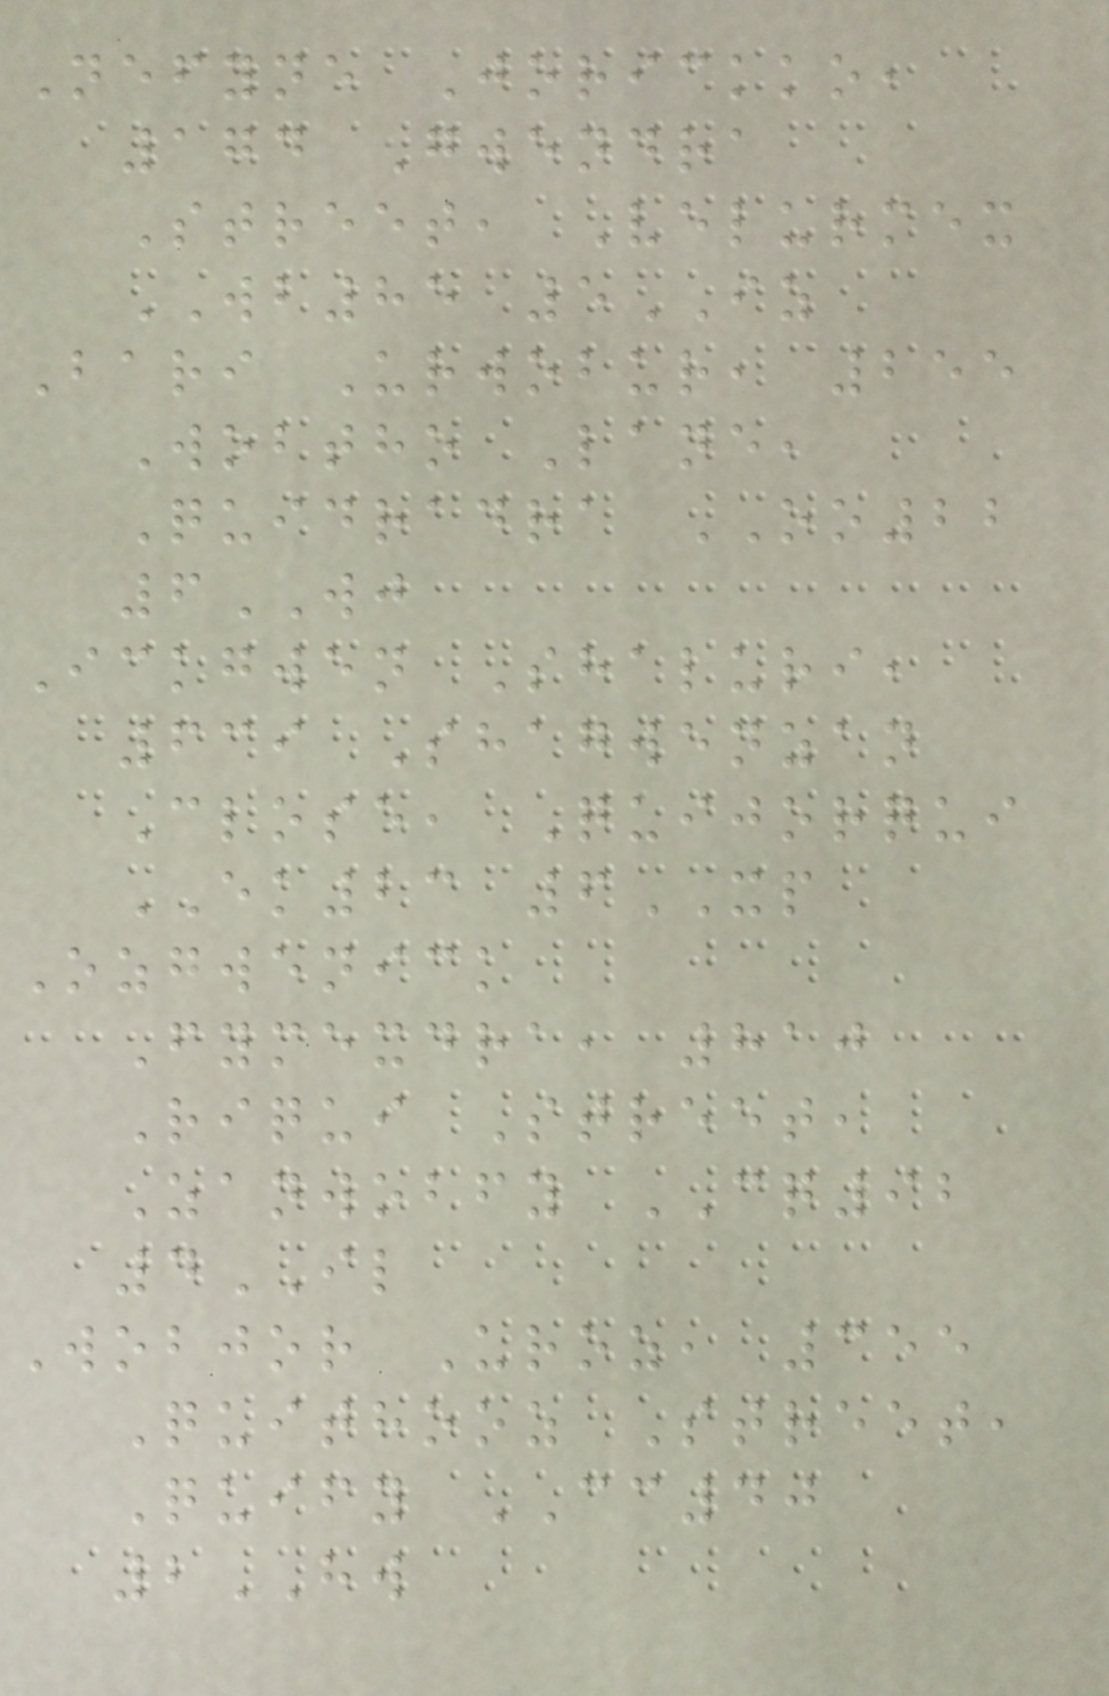Nefyne Jorickko,
174 Gwendra
Street, Velurmex
WB85 5IZ
Bari Urwobur, 255
Wobtho Lane,
Quidradra OO22
6WJ
Ickgwen Shaluri,
639 Shagwenzan
Close, Quijorqui
EK23 6XP
Ozgwenick
Fymexdra, 810
Riqui Street,
Zanwobfy CQ92
4IL
Wobjor Uroz, 355
Quithooz Street,
Quify CC40
2HW
